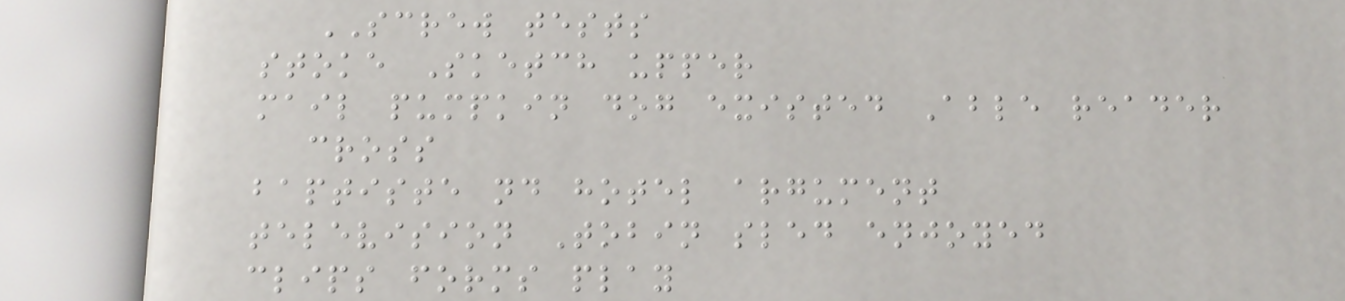SCREW tests
stoke Sketch upper
mail pumpkin dog existed Able reader
cross
baptiste nd hotel argument
television Tobin sled enjoyed
clips forms play
